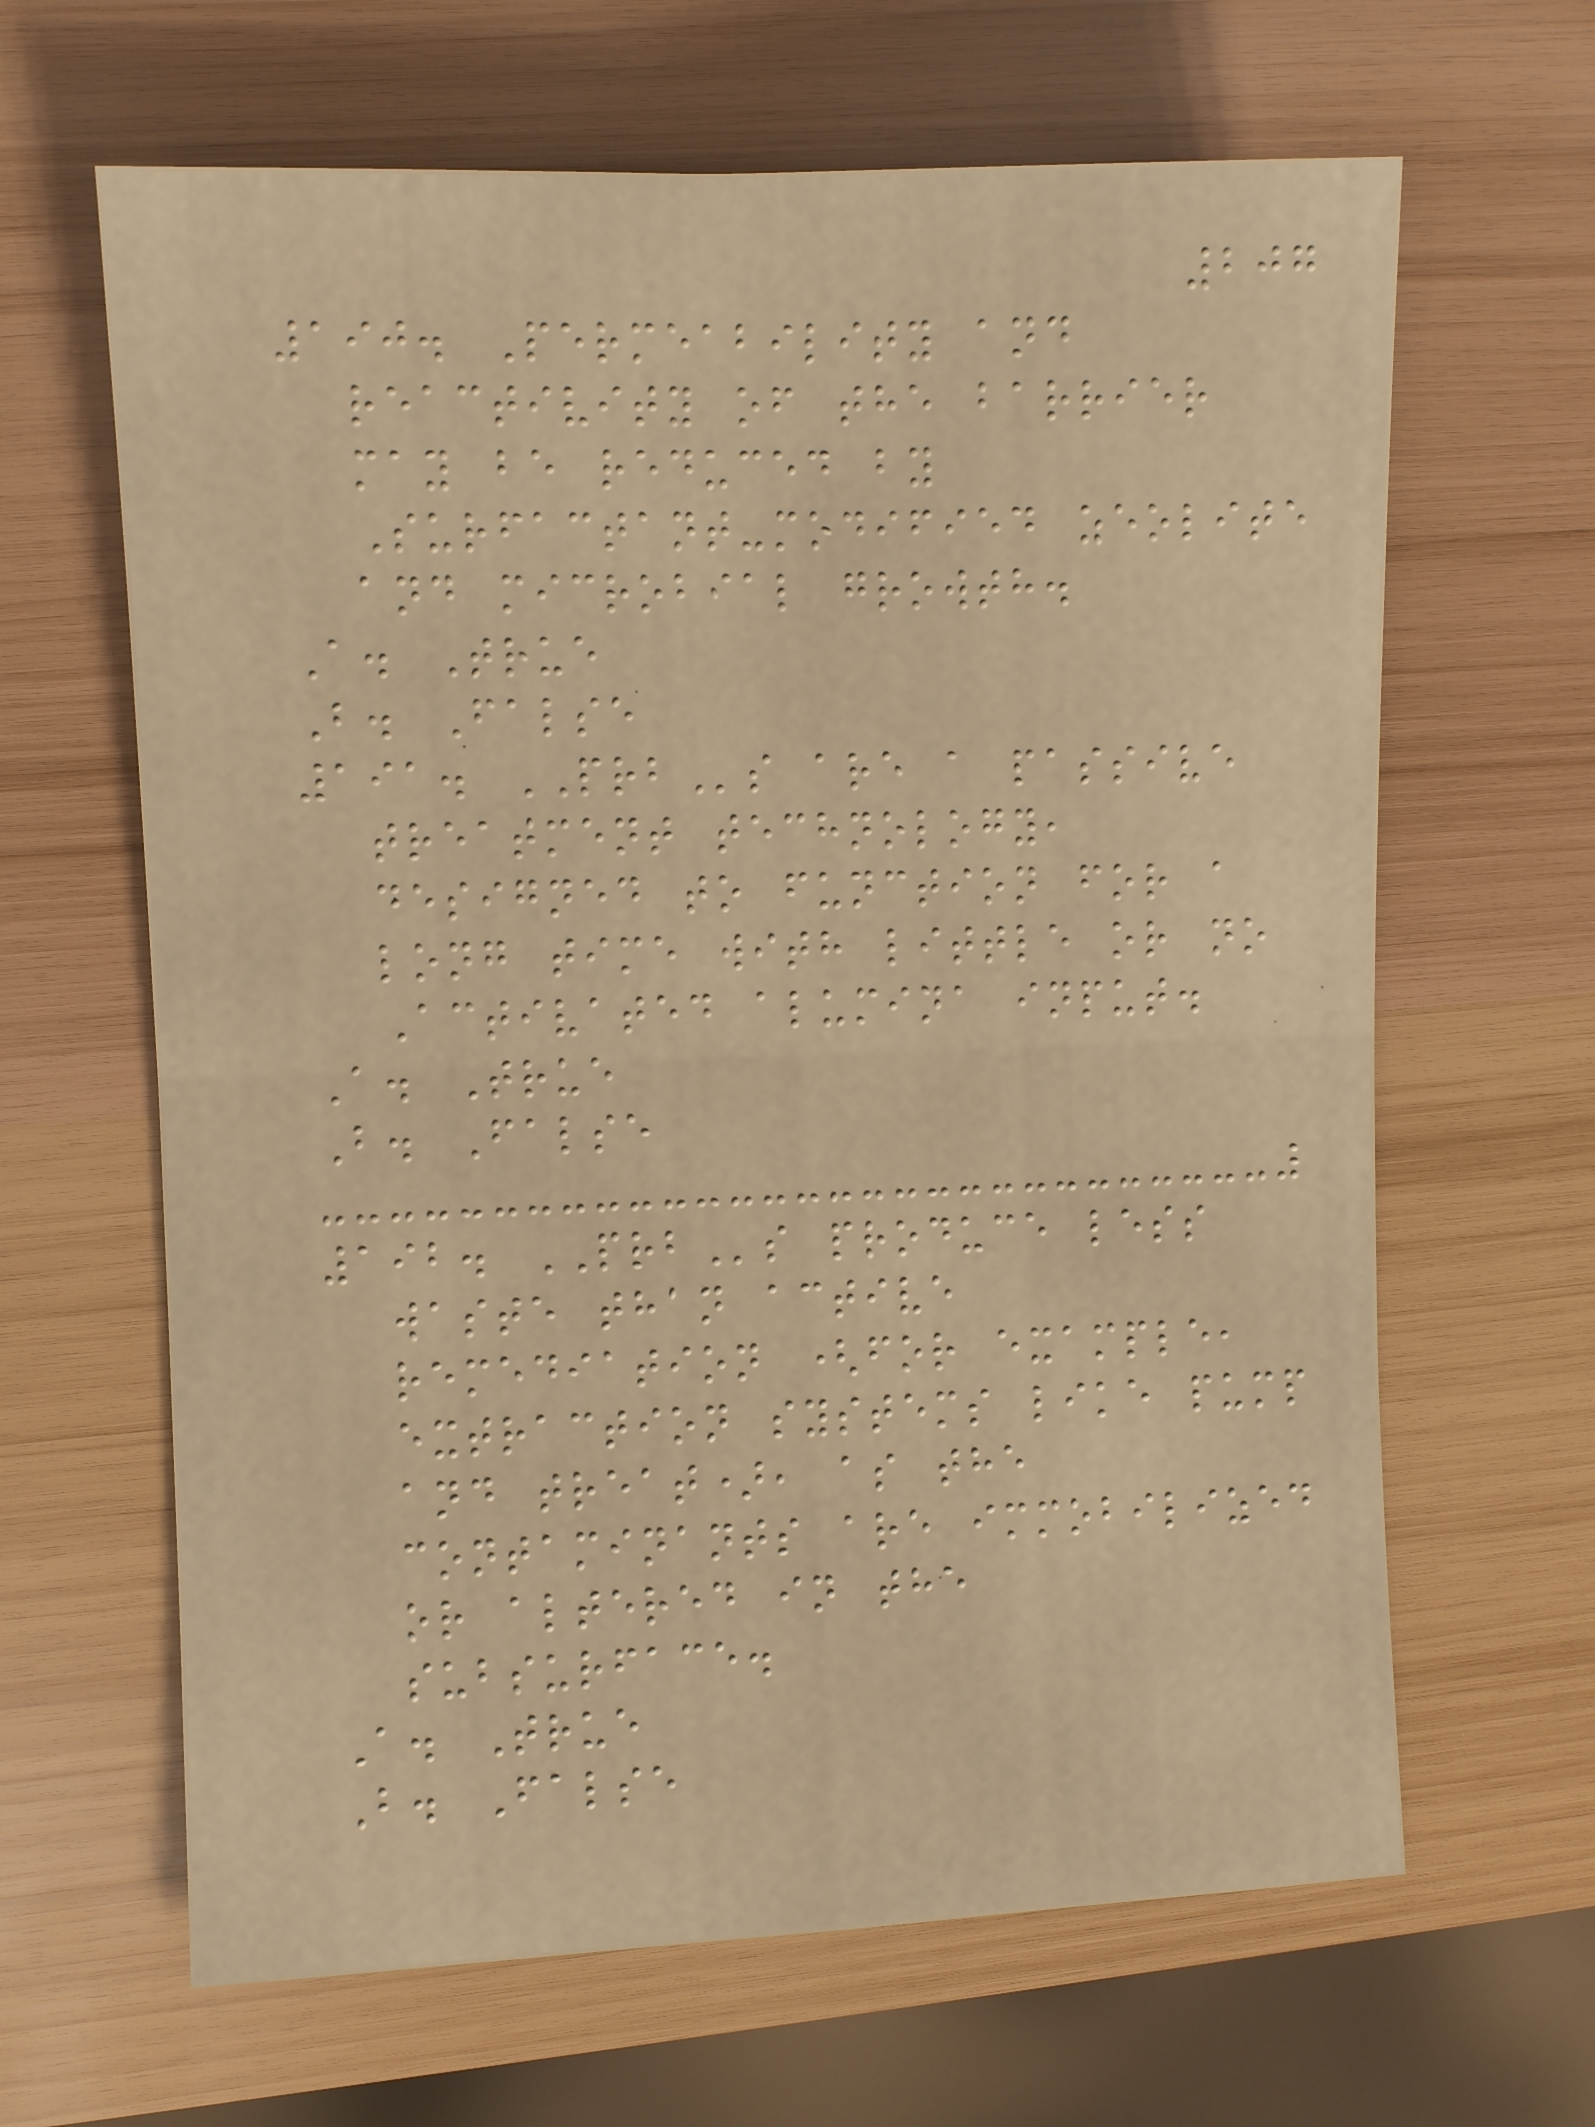207
190. Permeability and
reactivity of the barrier
may be reduced by
Surfactant-modified zeolite
and microbial growth.
A. True
B. False
191. PRBs are a passive
treatment technology,
designed to function for a
long time with little or no
Activated alumina input.
A. True
B. False
192. PRBs produce less
waste than active
remediation (for example,
extraction systems like pump
and treat), as the
contaminants are immobilized
or altered in the
subsurface.
A. True
B. False
